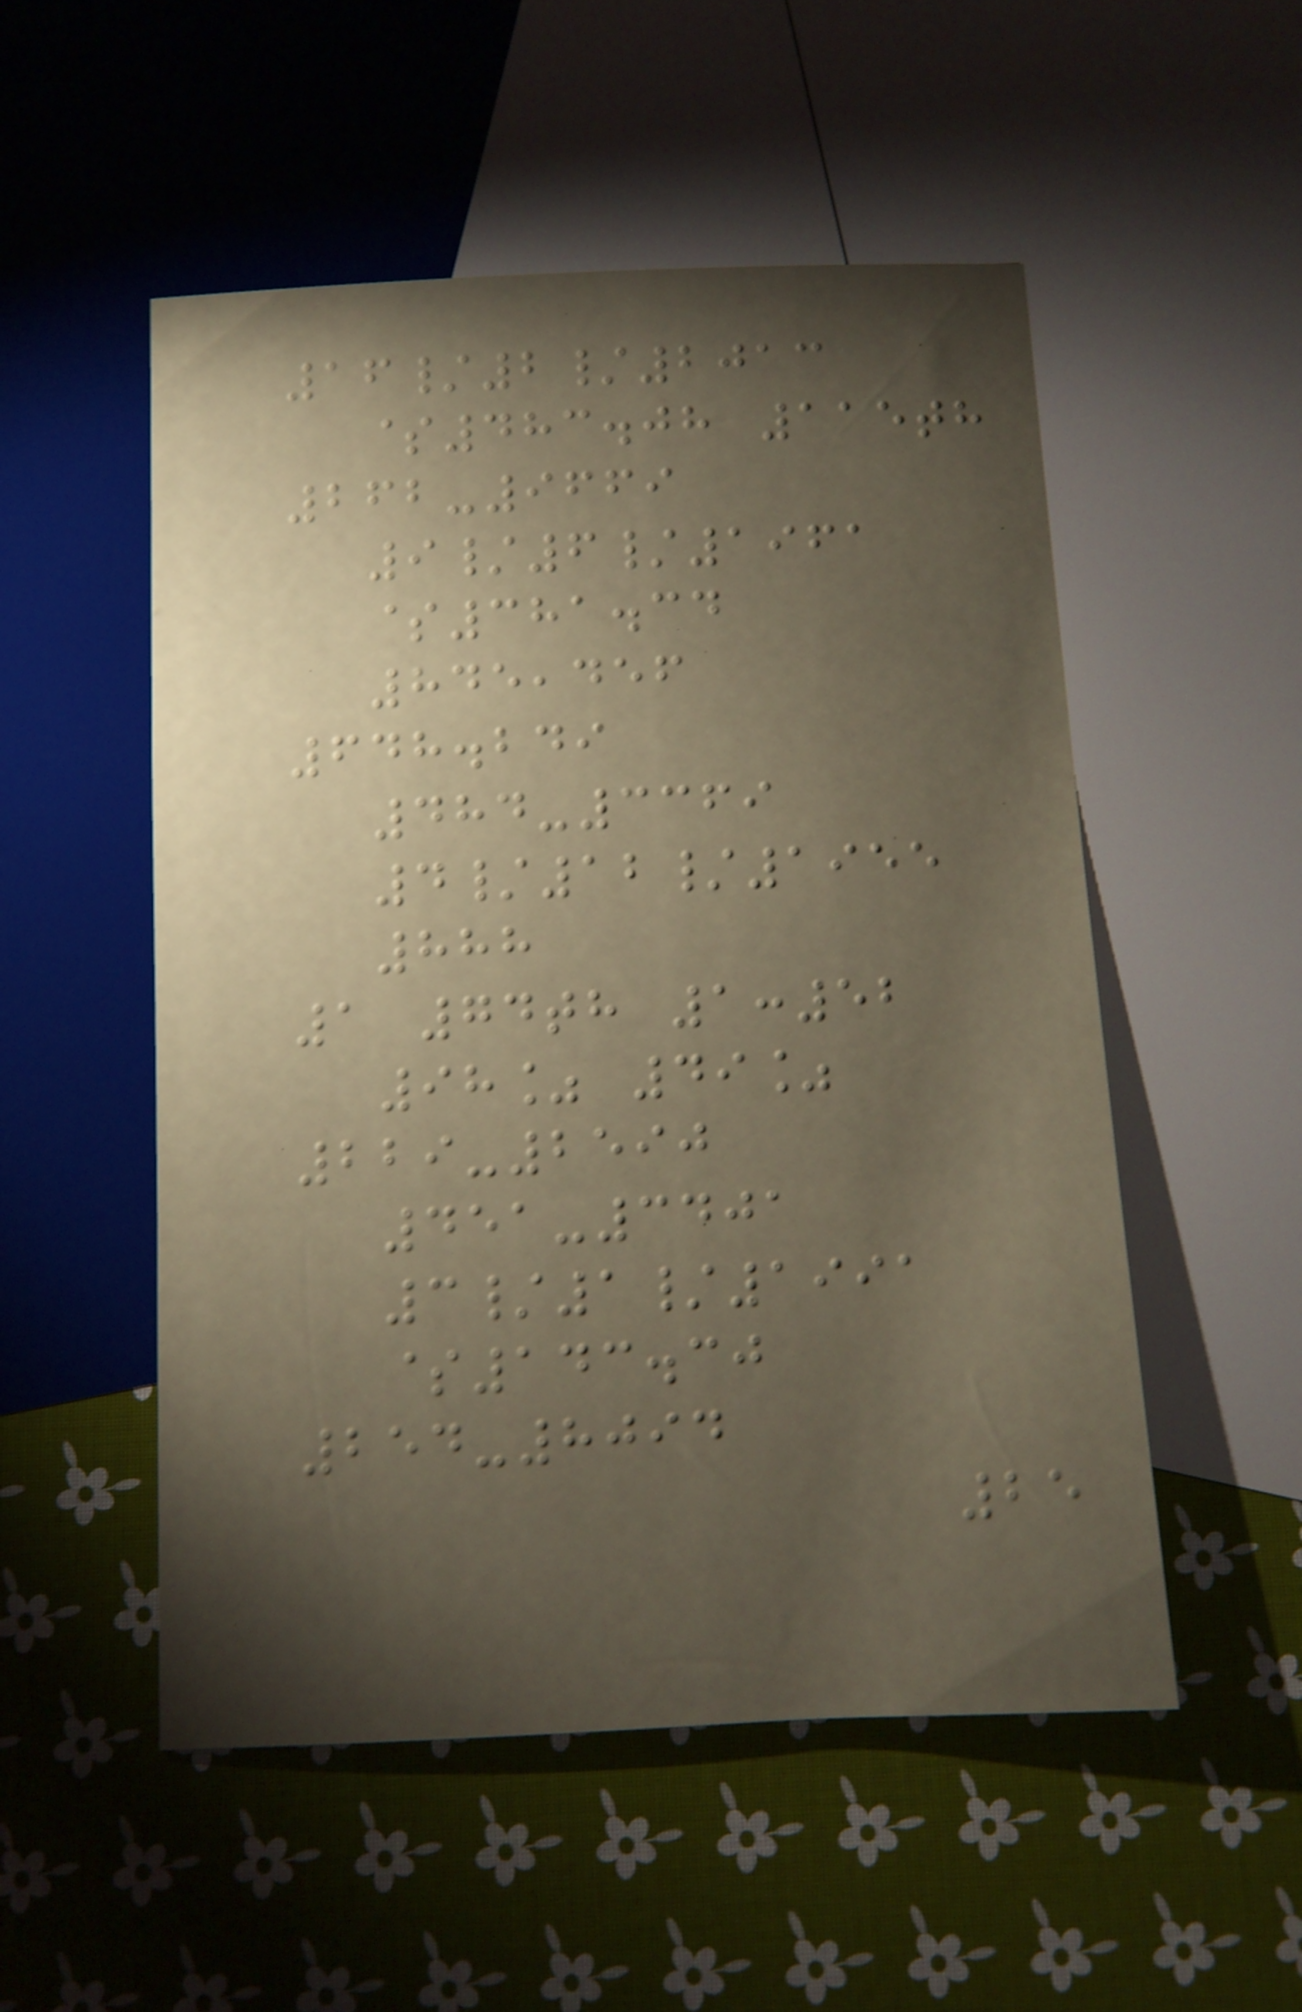16/2/2013
$483.08 115th
262-9669
9/6/1961
$381.34
845,456
648.249
484-3369
4/12/1955
888
1 74th 1:52
98% 49%
229-2590
451-3401
3/1/1991
$143.30
254-8094
25
